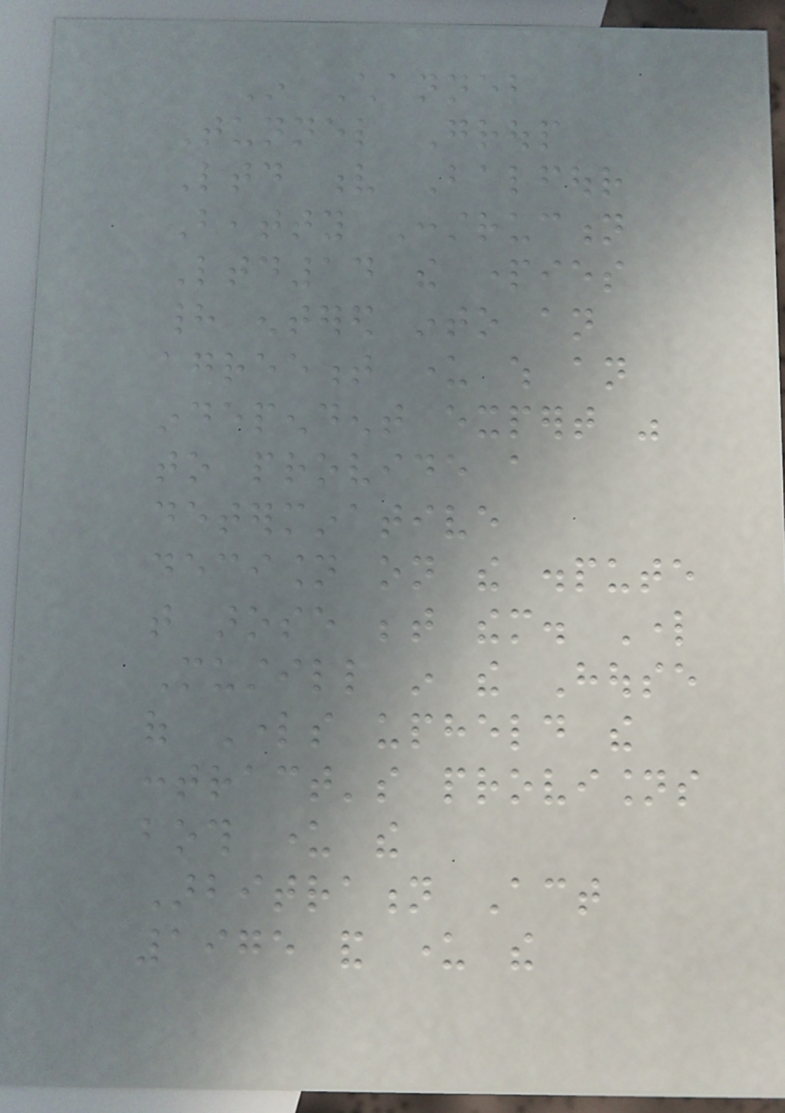In Channel
Tunnel Group
Ltd v Balfour
Beatty Construction
Ltd14 the parties
had entered into an
agreement under which an
independent expert was
to provide a
determinative
decision on the dispute
that arose between them. Lord
Mustill in the House
of Lords upheld the
contract's provisions
both under the
Arbitration Act
1975 and under the
